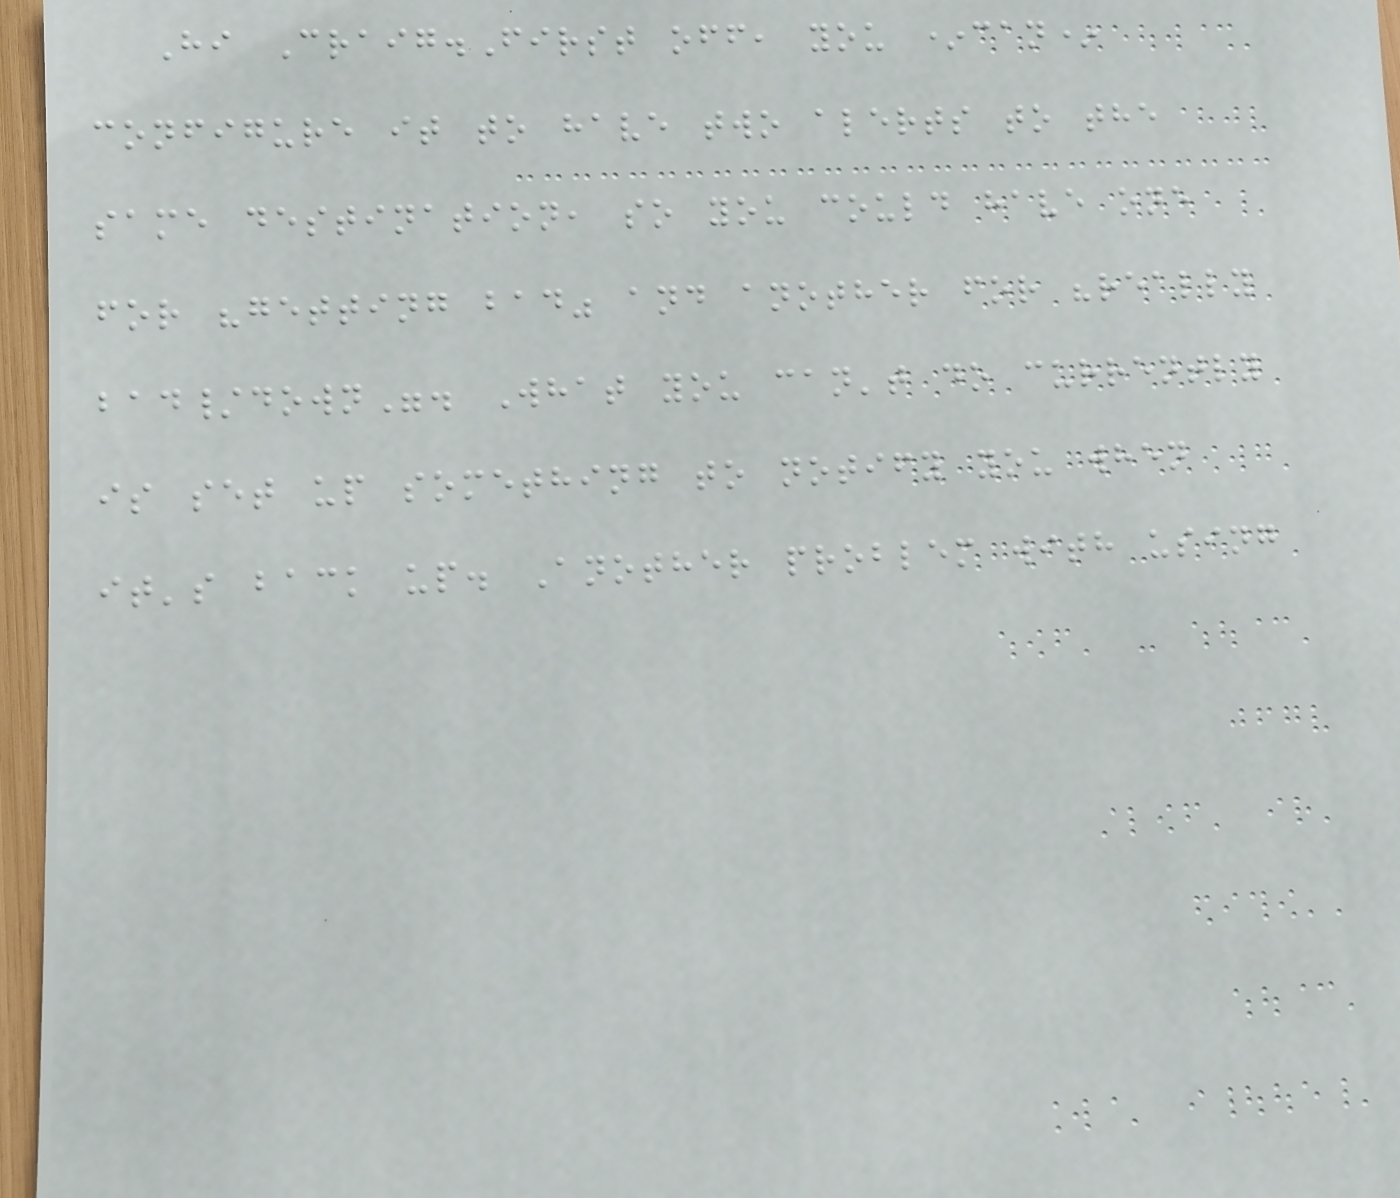Hi Craig.First off, you *can*
configure it to have two alerts to the
same destination, so you could have one
for "getting bad" and another for "really
bad/down". What you can't do currently
is set up something to notify you when
it's back up. Another problem with using
